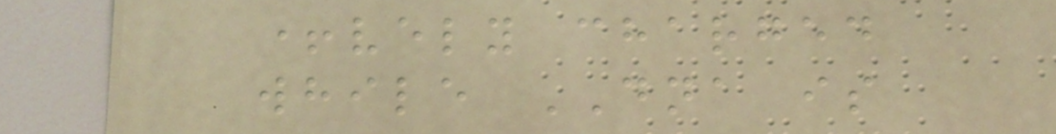+vely charged
while DNA is
